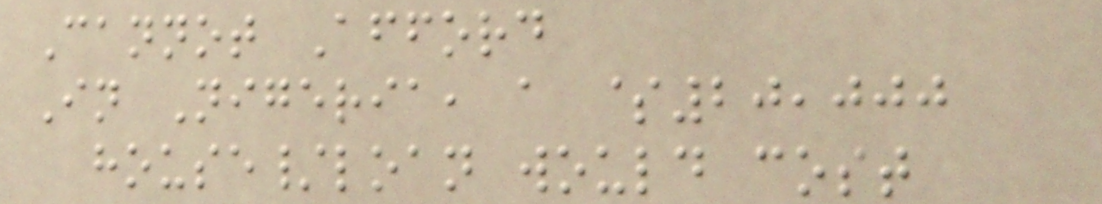Cannot Afford
In Nigeria, a $20,000
house/loan would cost
